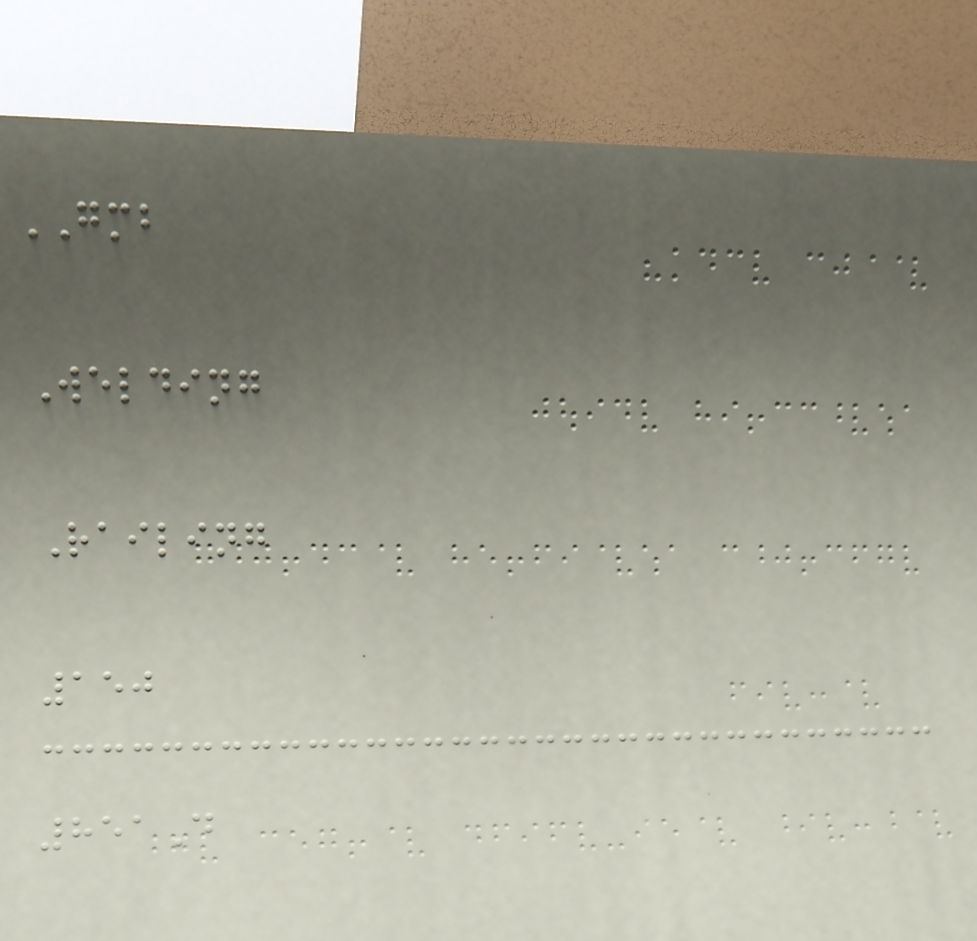GMB
Welding
Railing
150
851D
